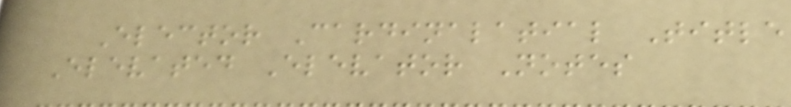Elector Cardinalatial Title
Elevated Elevator Notes
